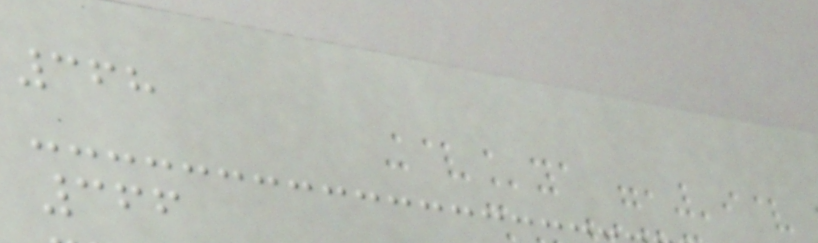368
366
